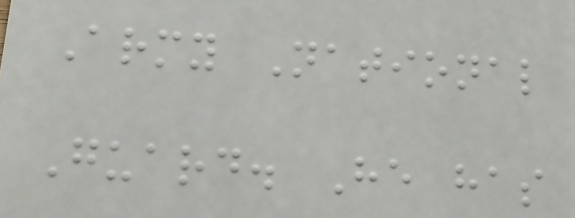Army National
Guard. He has
